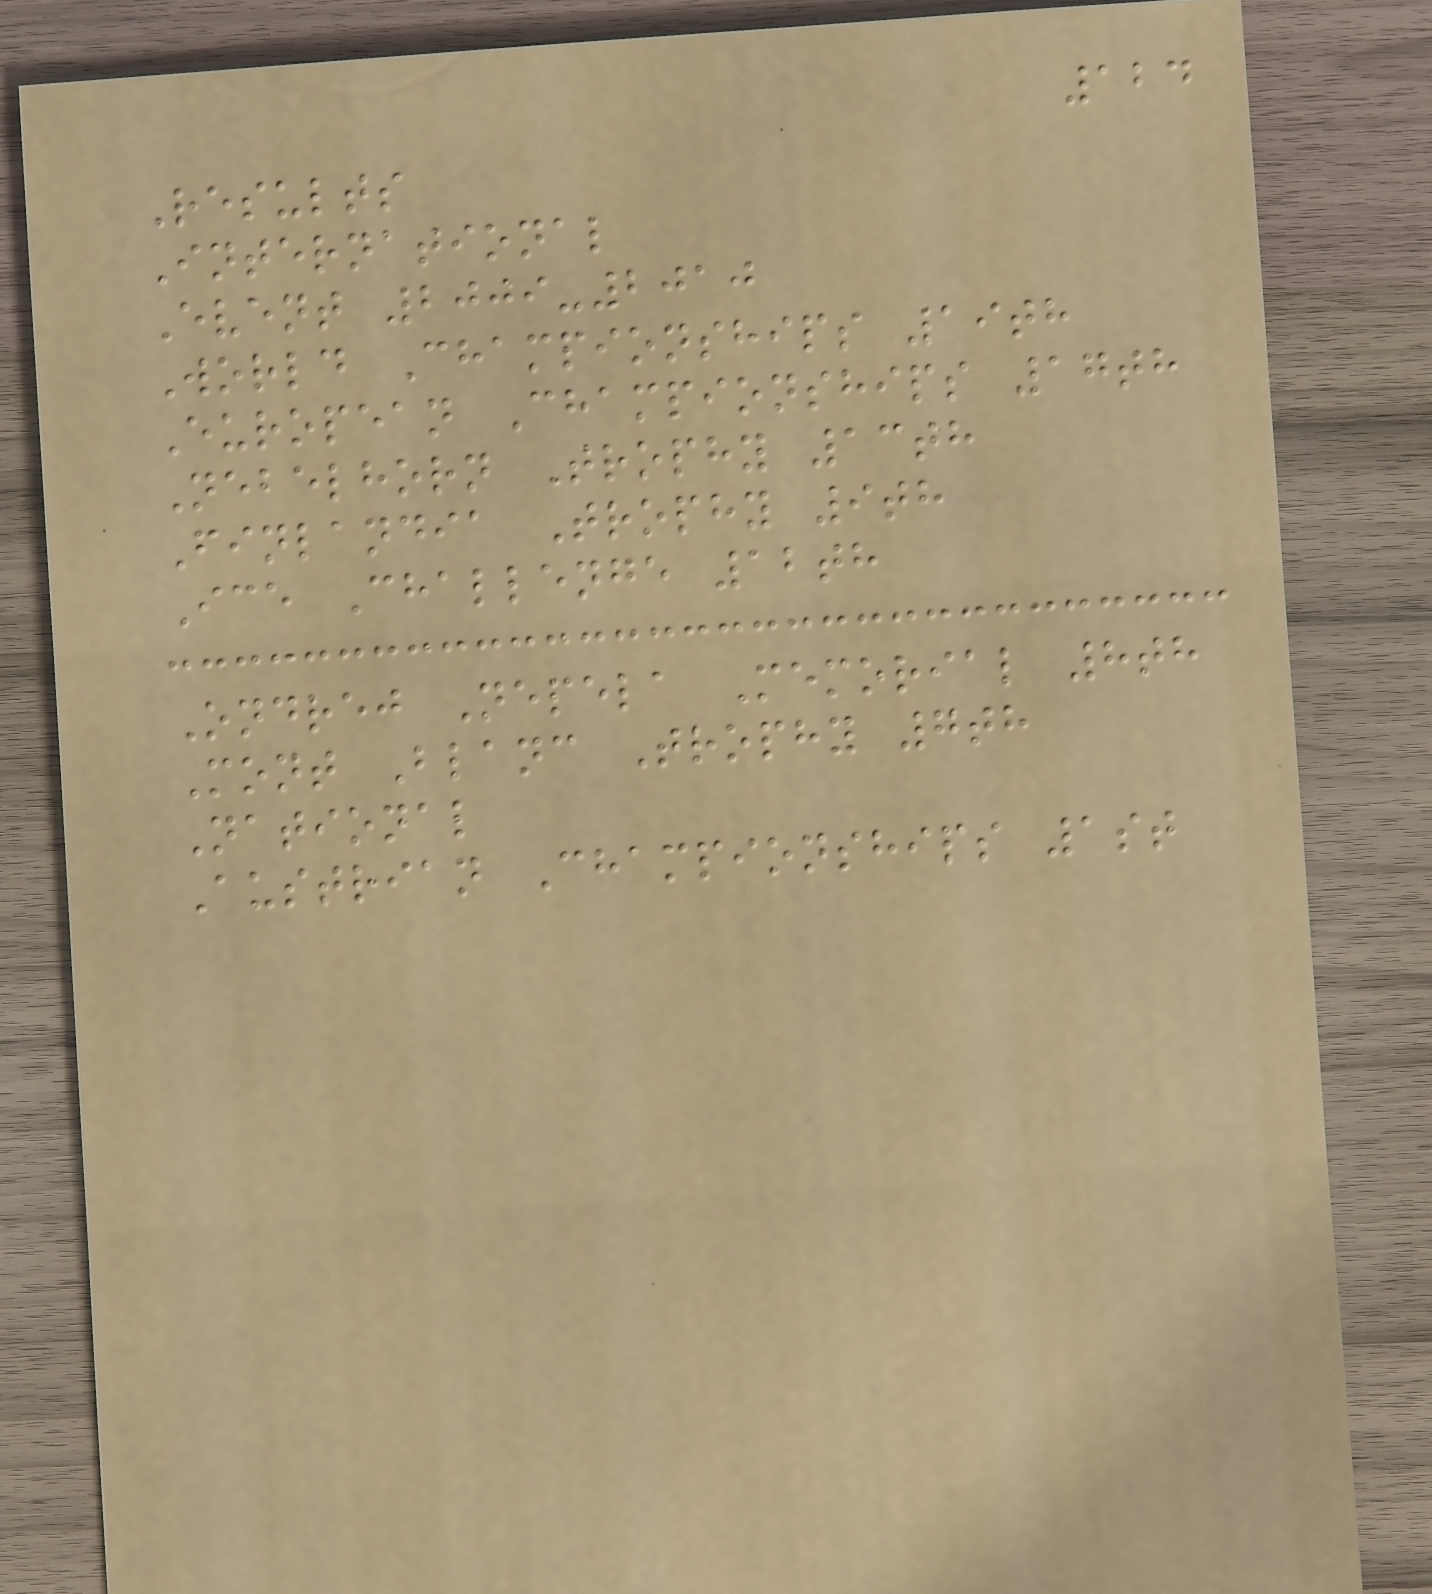124
Results
International
Event 2009-2010
World Championships 19th
European Championships 17th
Nebelhorn Trophy 13th
Finlandia Trophy 9th
Ice Challenge 12th
Ondrej Nepela Memorial 8th
Mont Blanc Trophy 7th
National
Austrian Championships 1st
